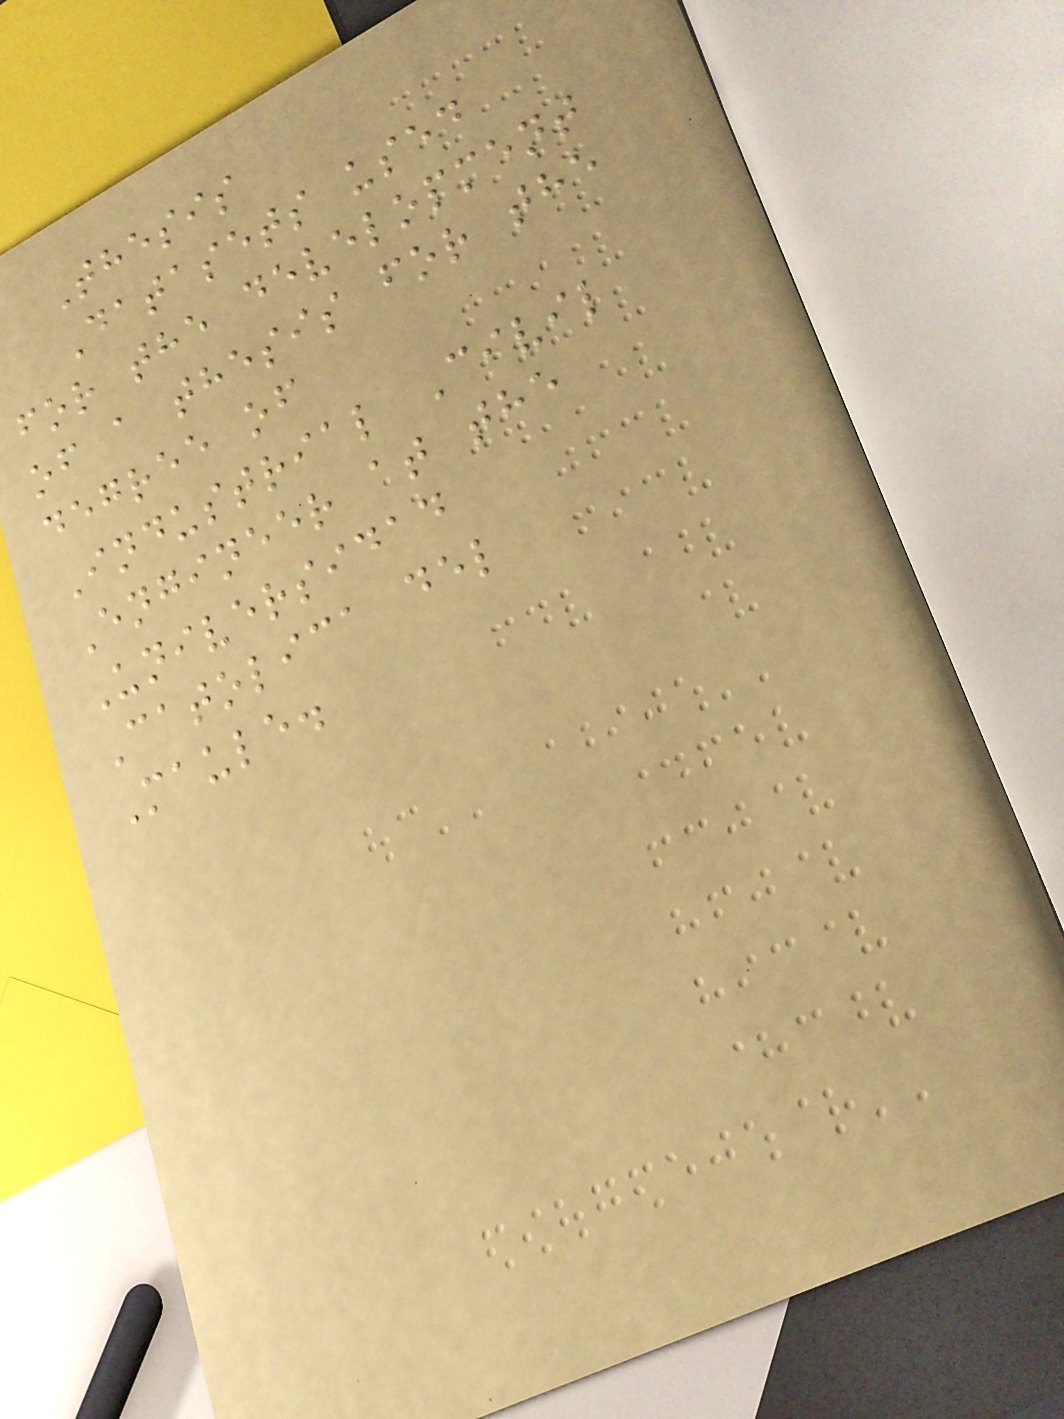Thesis
Datasets used
for the development
of a thesis for the
degree of
Industrial Civil
Engineer at the
Universidad
Catolica del
Maule.
